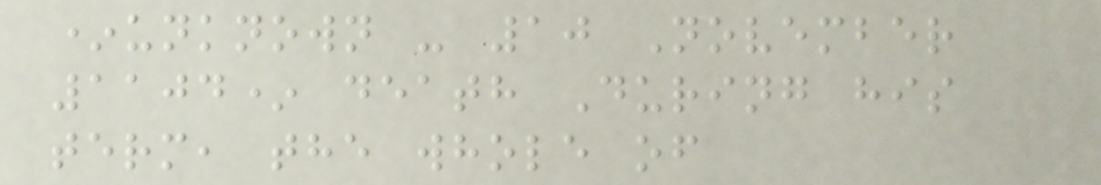*unknown - 10 November
1104* death During his
term, the whole of
